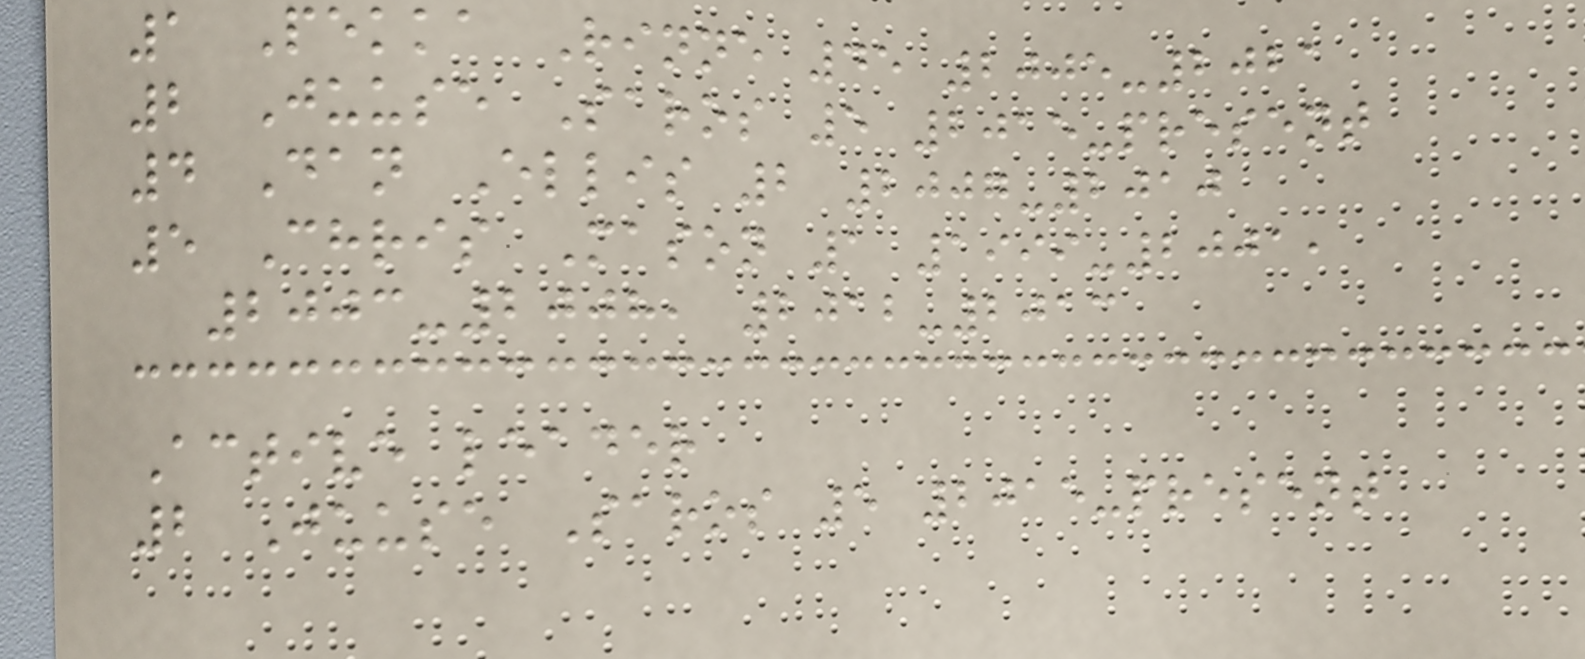1 Pekka Rinne 45 2005-2021
2 Juuse Saros 5 2015-present
4 Dan Ellis 2 2007-2010
5 Chris Mason 1 1999-2001,
2003-2008, 2012-2013
Active leader
2 Juuse Saros 5 2015-present
